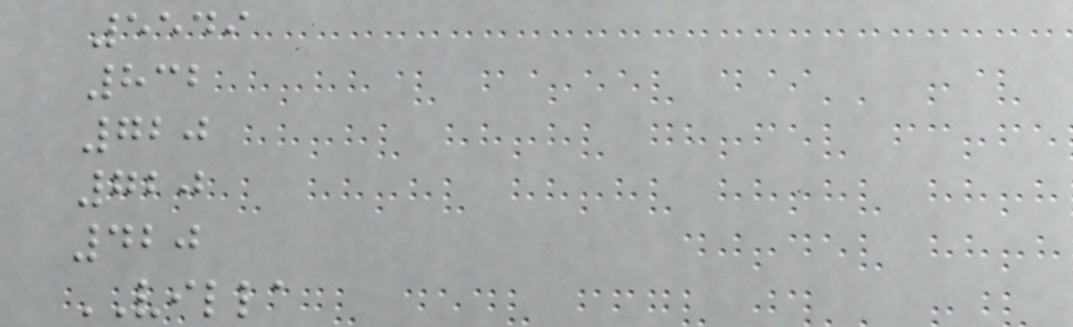5549
832
720
720
420
VILLA
